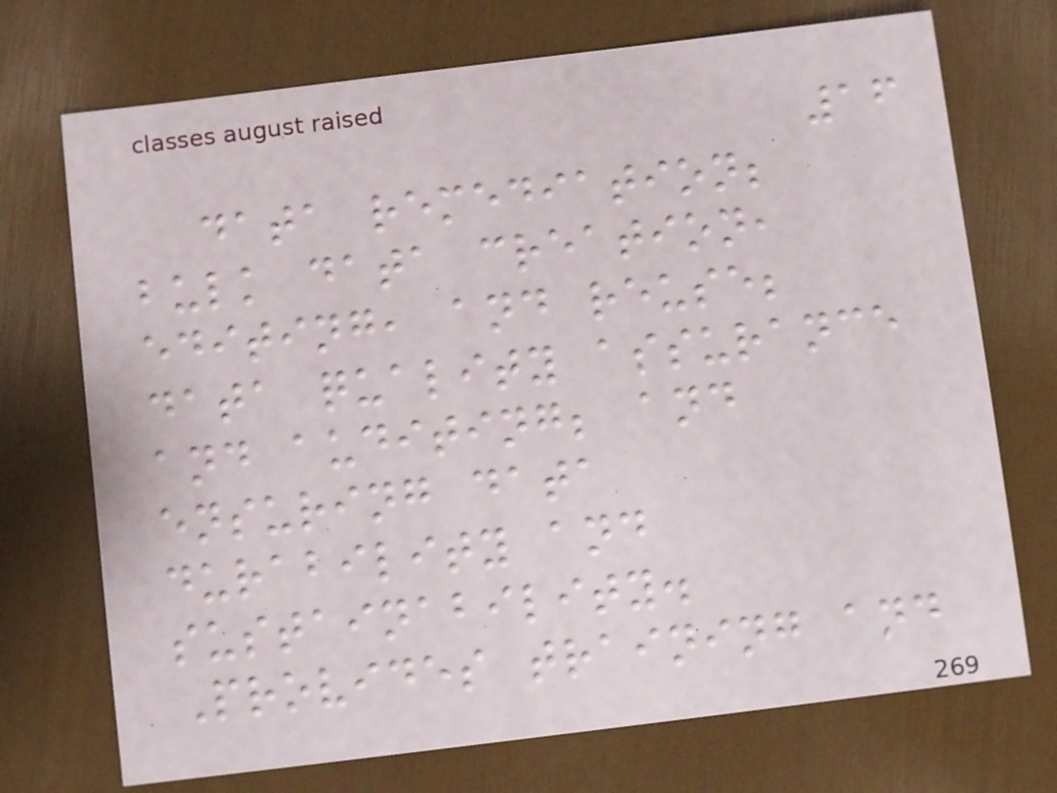16
data remediation;
bulk data creation,
editing, and reuse;
data quality assurance
and auditing; and
ensuring data
durability and
sustainability.
Provides training and
